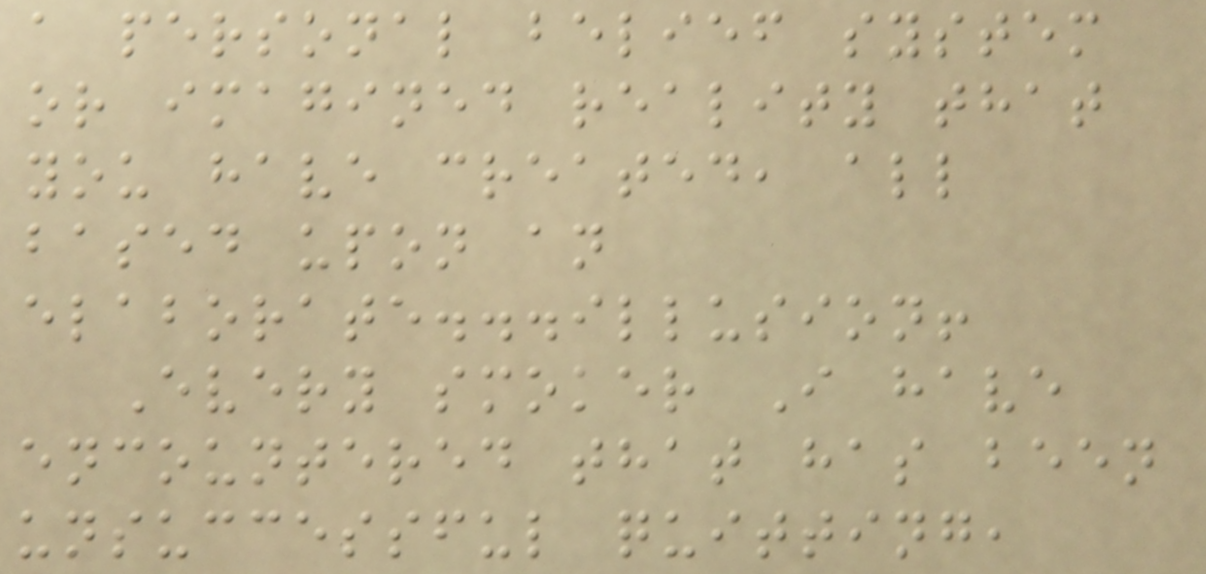a personal belief system
or imagined reality that
you have created, all
based upon an
elaborate...illusion!
Every smoker I have
encountered that has been
unsuccessful quitting,
